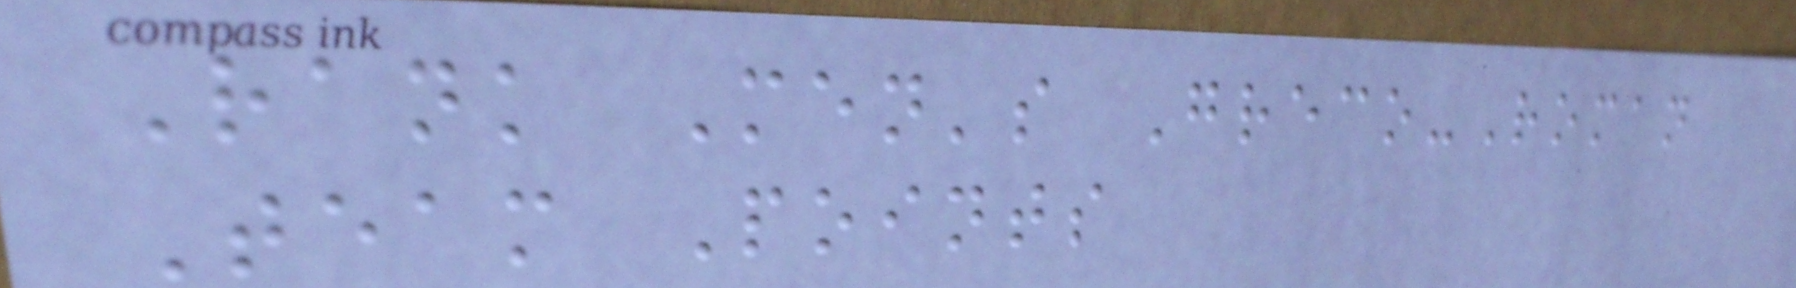Rank Men's Greco-Roman
Team Points
